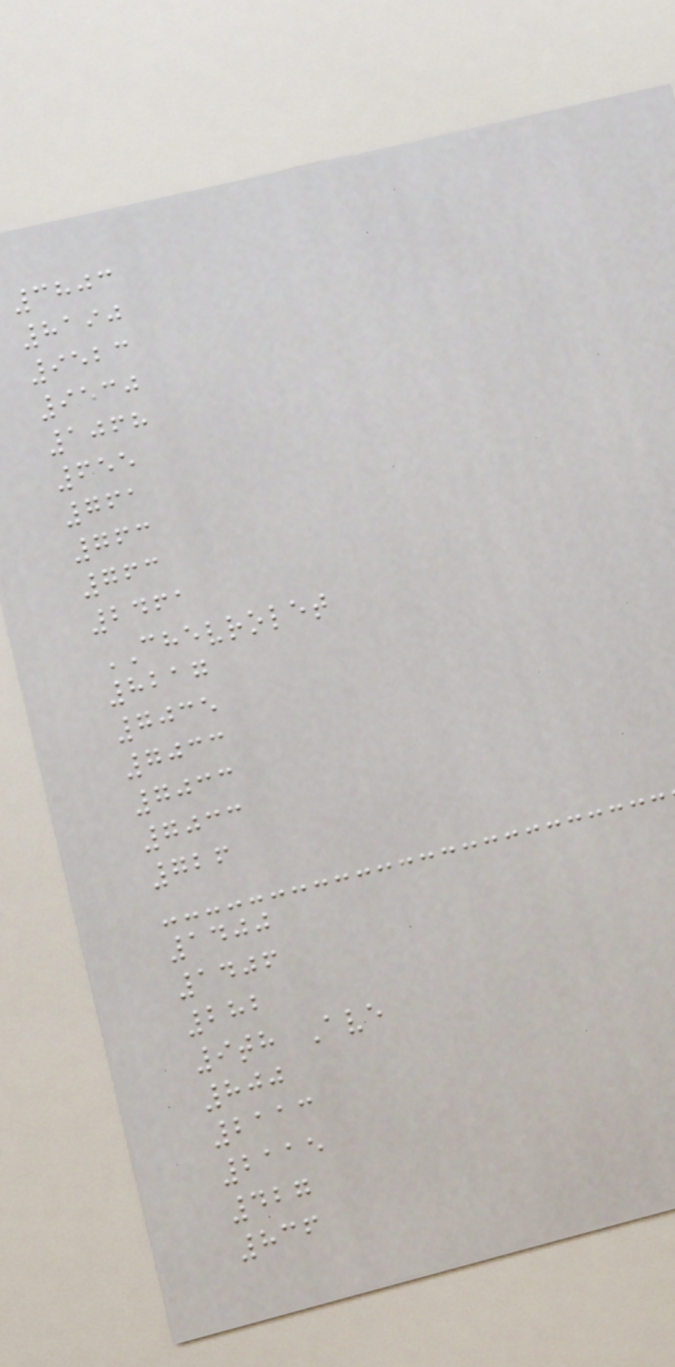3803
8190
9523
9530
1068
655
761
763
763
2461
CHEVROLET
8217
7035
7033
7033
7033
726
1400
1406
282
9th Ave
800
2113
2115
427
836
